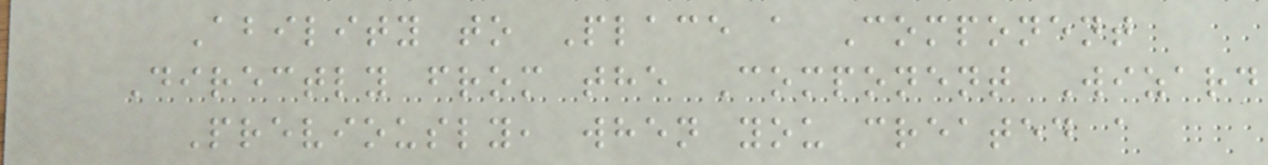Ability to Place a Component
Directly from the Component Wizard
Previously, when you created a
